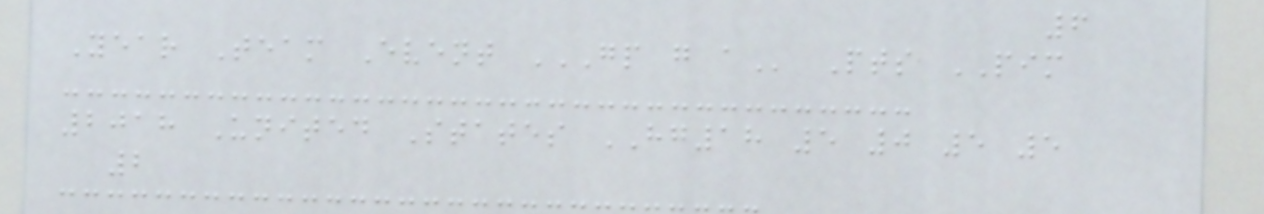6
Year Team Event GP G A Pts PIM
2018 United States HG18 5 0 5 5
2
